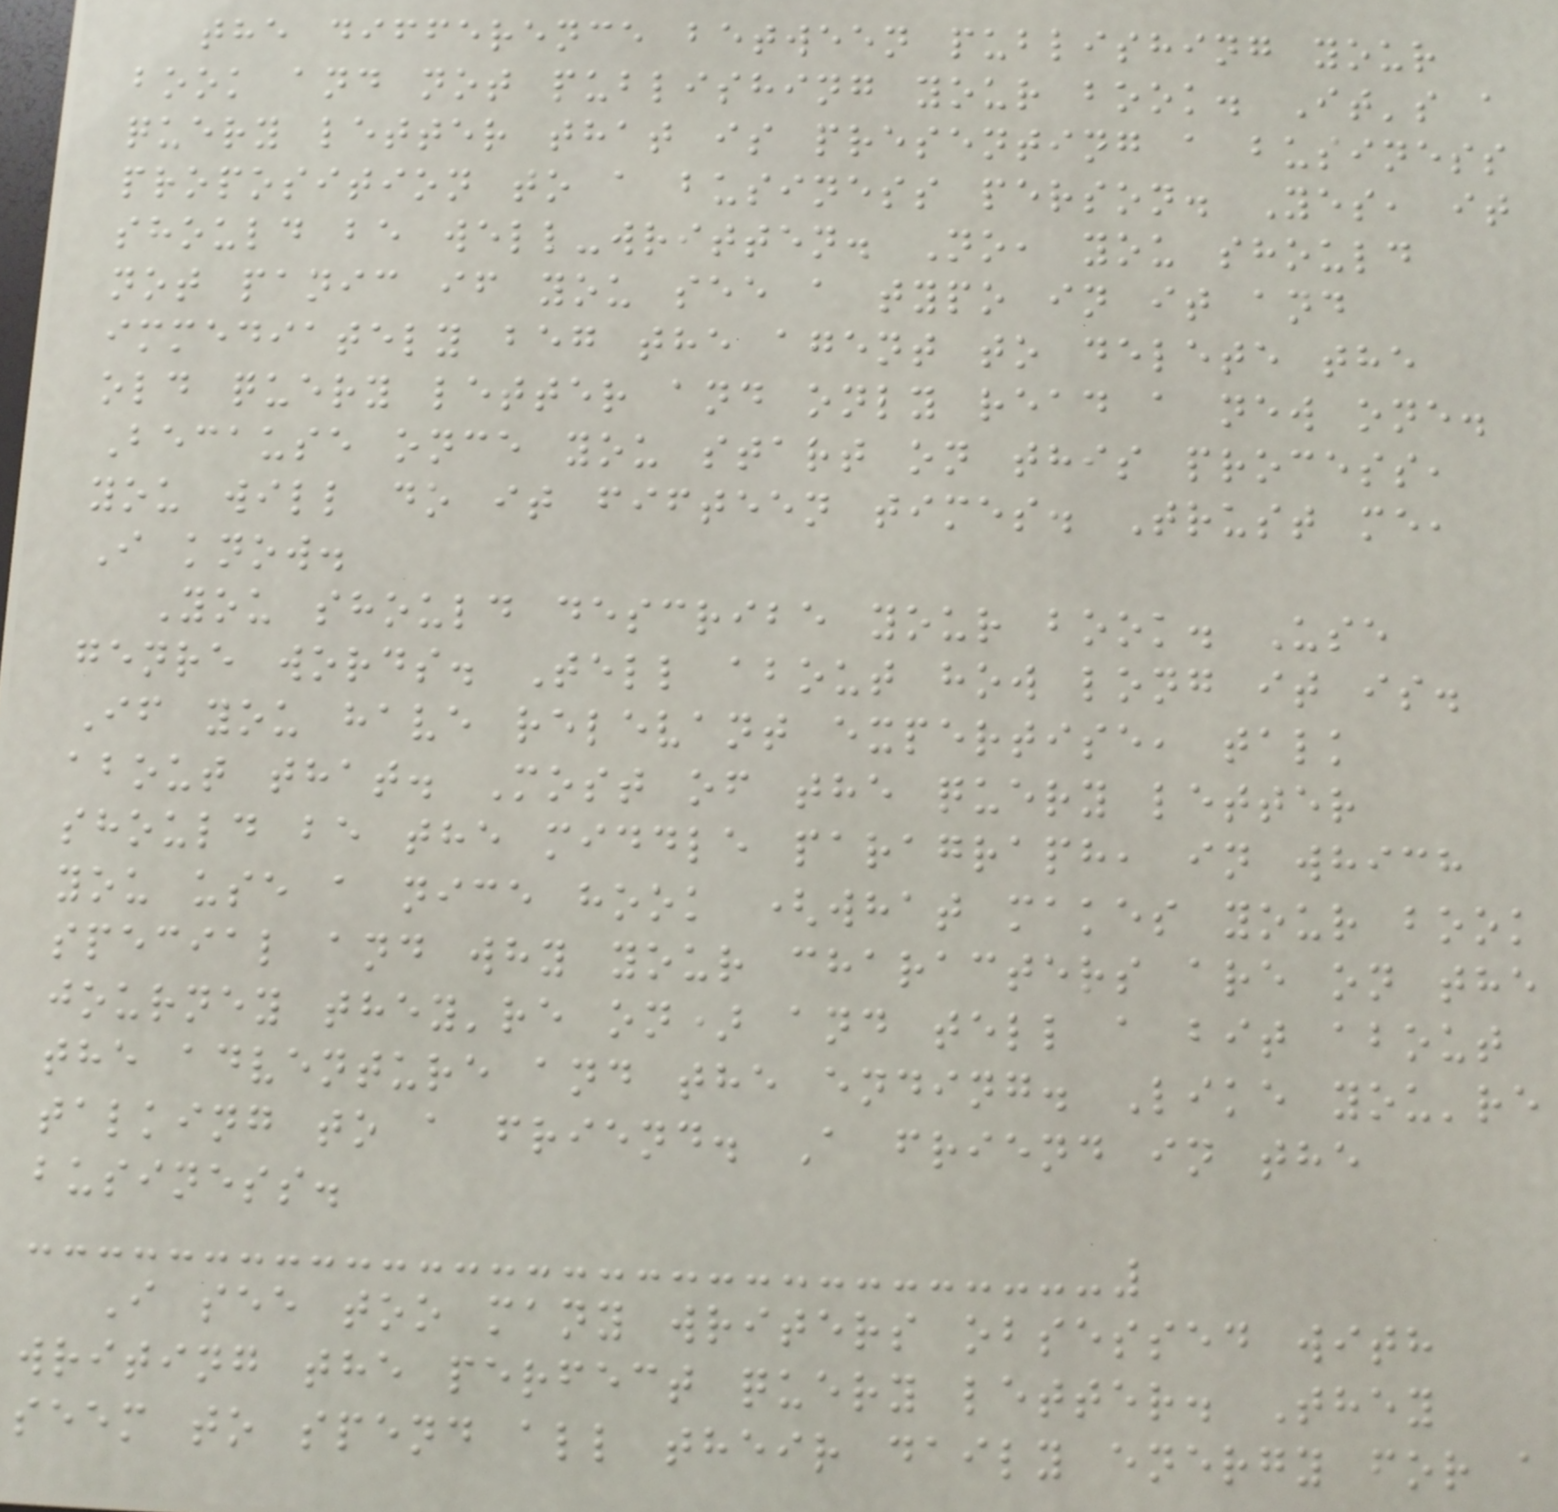the difference between publishing your
book and not publishing your book. It's a
query letter that is presenting a business
proposition to a business person. Yes, it
should be well-written. No, you should
not panic if you see a typo in it and
immediately beg the agent to delete the
old query letter and only read a new one.
Because once you start on this process,
you will do it fifteen times. Trust me,
I know.
You should describe your book. Use
genre words. Tell about how long it is.
If you have relevant expertise, talk
about that. Most of the query letter
should be the middle paragraph, in which
you use a nice hook (what makes your book
special and why your characters are on the
journey they're on) and tell a bit about
the adventure and the ending. Like you're
talking to a friend. A friend in the
business.
I see too many writers obsessed with
writing the perfect query letter. They
seem to spend all their daily energy for a
